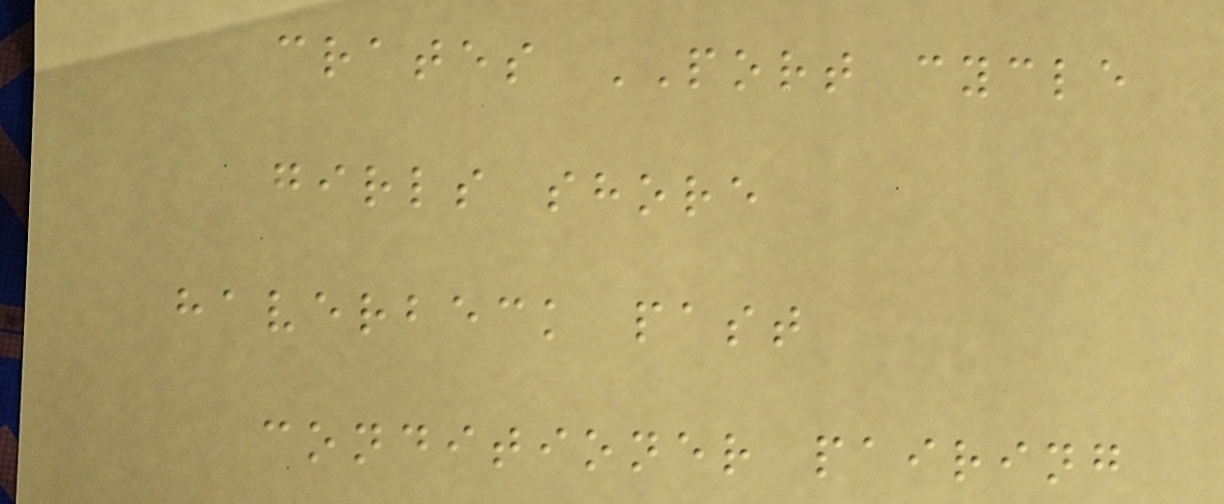crates PORT cycle
girls shore
haverbeck past
conditioner pairing
